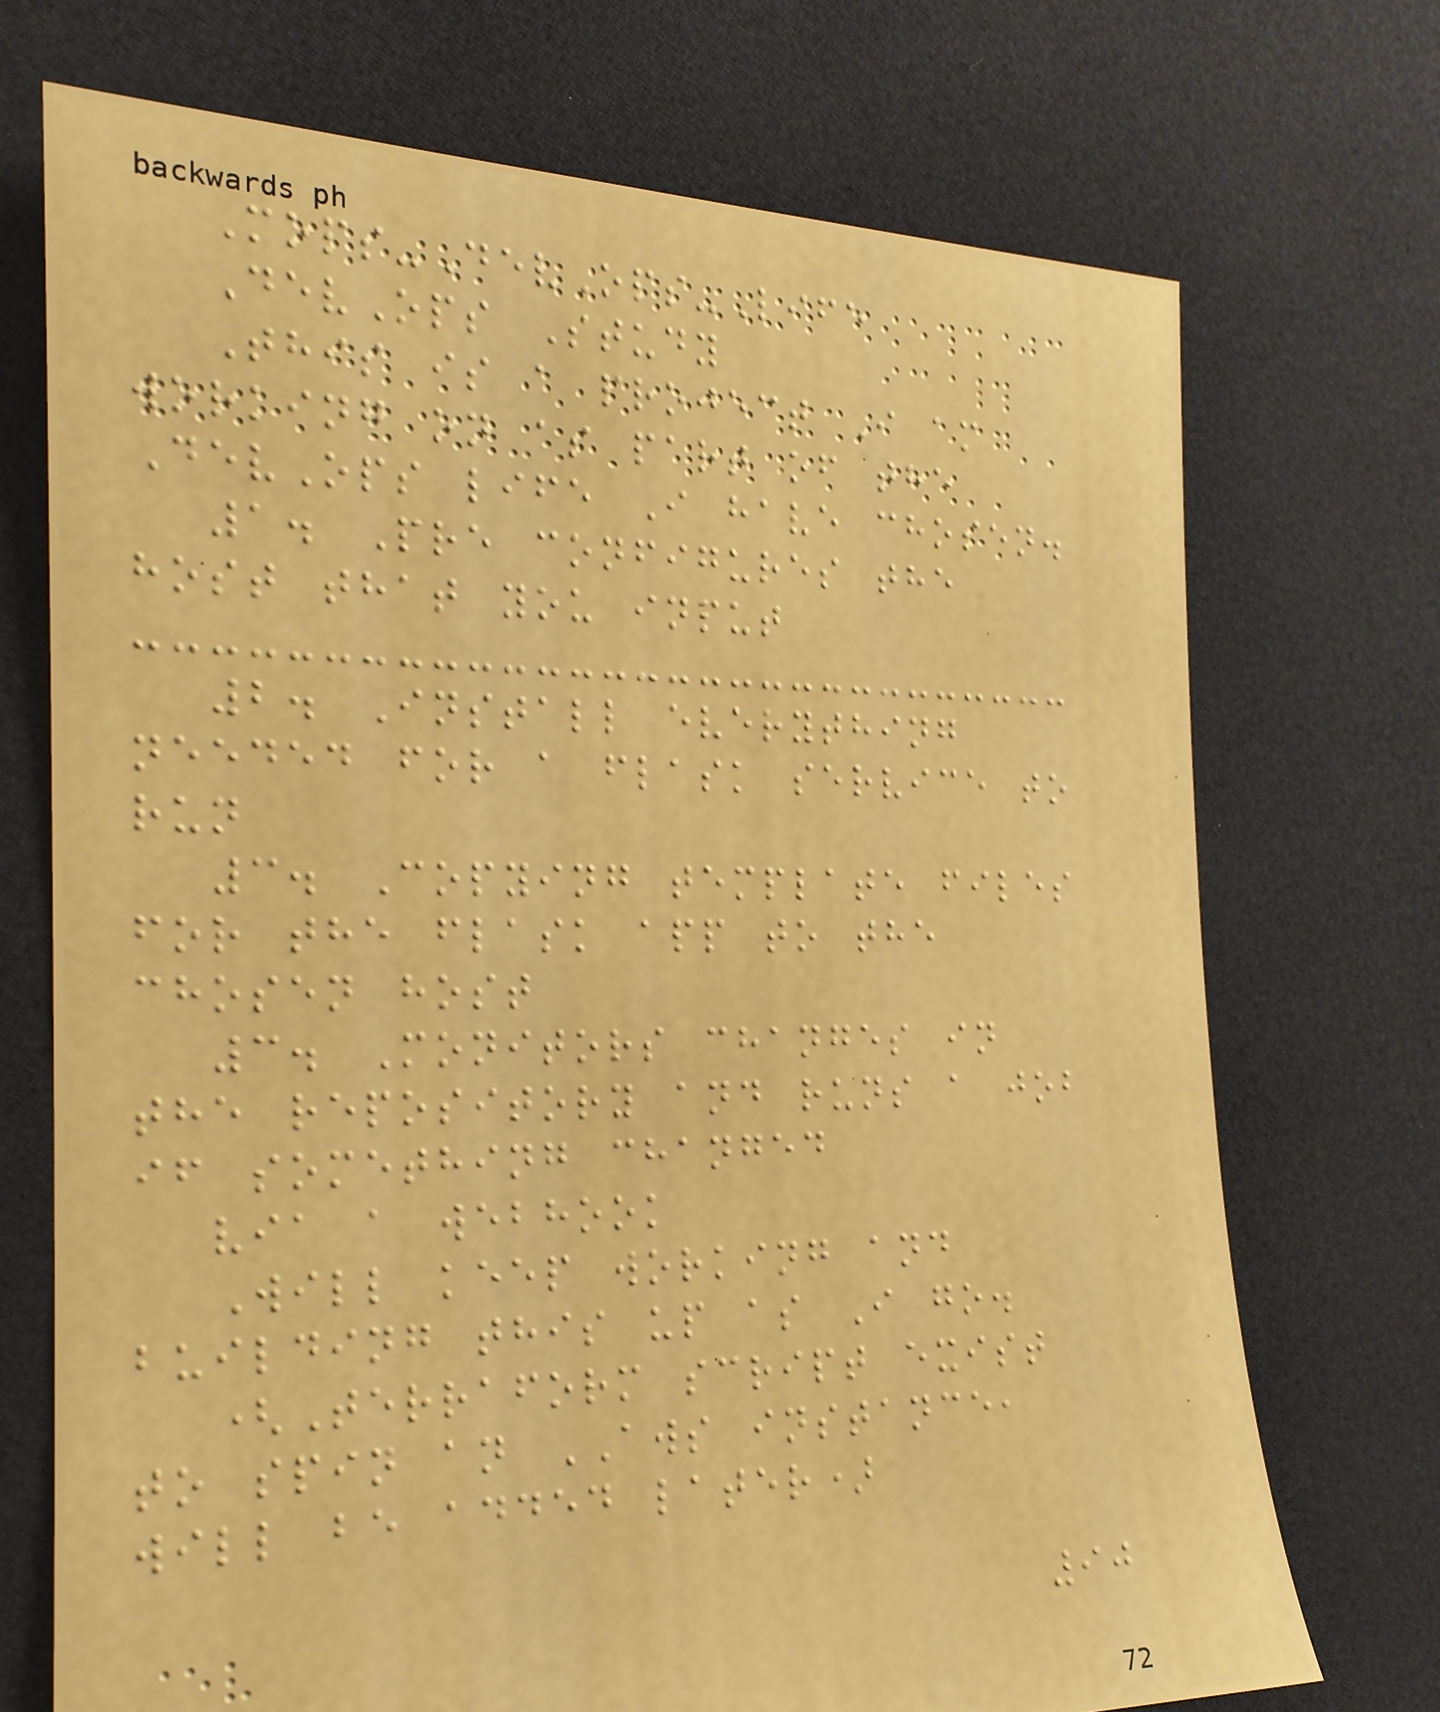Mops-DevOps-Life
DevOps Study
This is a project I am
working on as part of the
DevOps life I have chosen.
1. Pre configures the
host that you input
2. Install everything
needed for a flask service to
run
3. Copying template files
for the flask app to the
chosen host
3. Monitors changes in
the repository and runs a job
if something changed
via a webhook
Will keep working and
building this up as I go.
(Terraform script exist
to spin an AWS instance,
will be added later)
90
